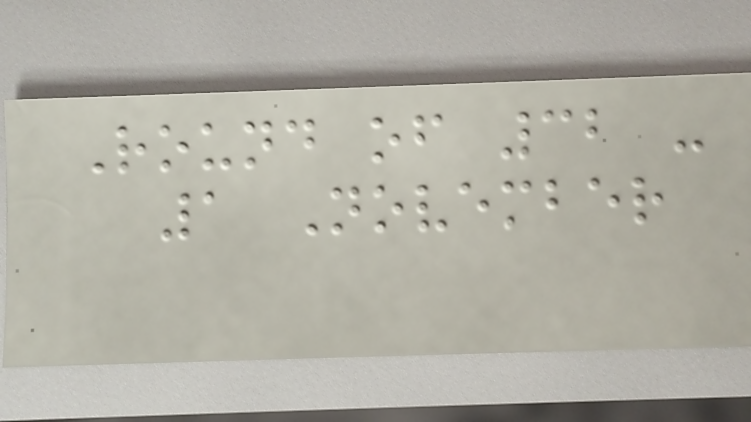Round of 32 -
1 November
